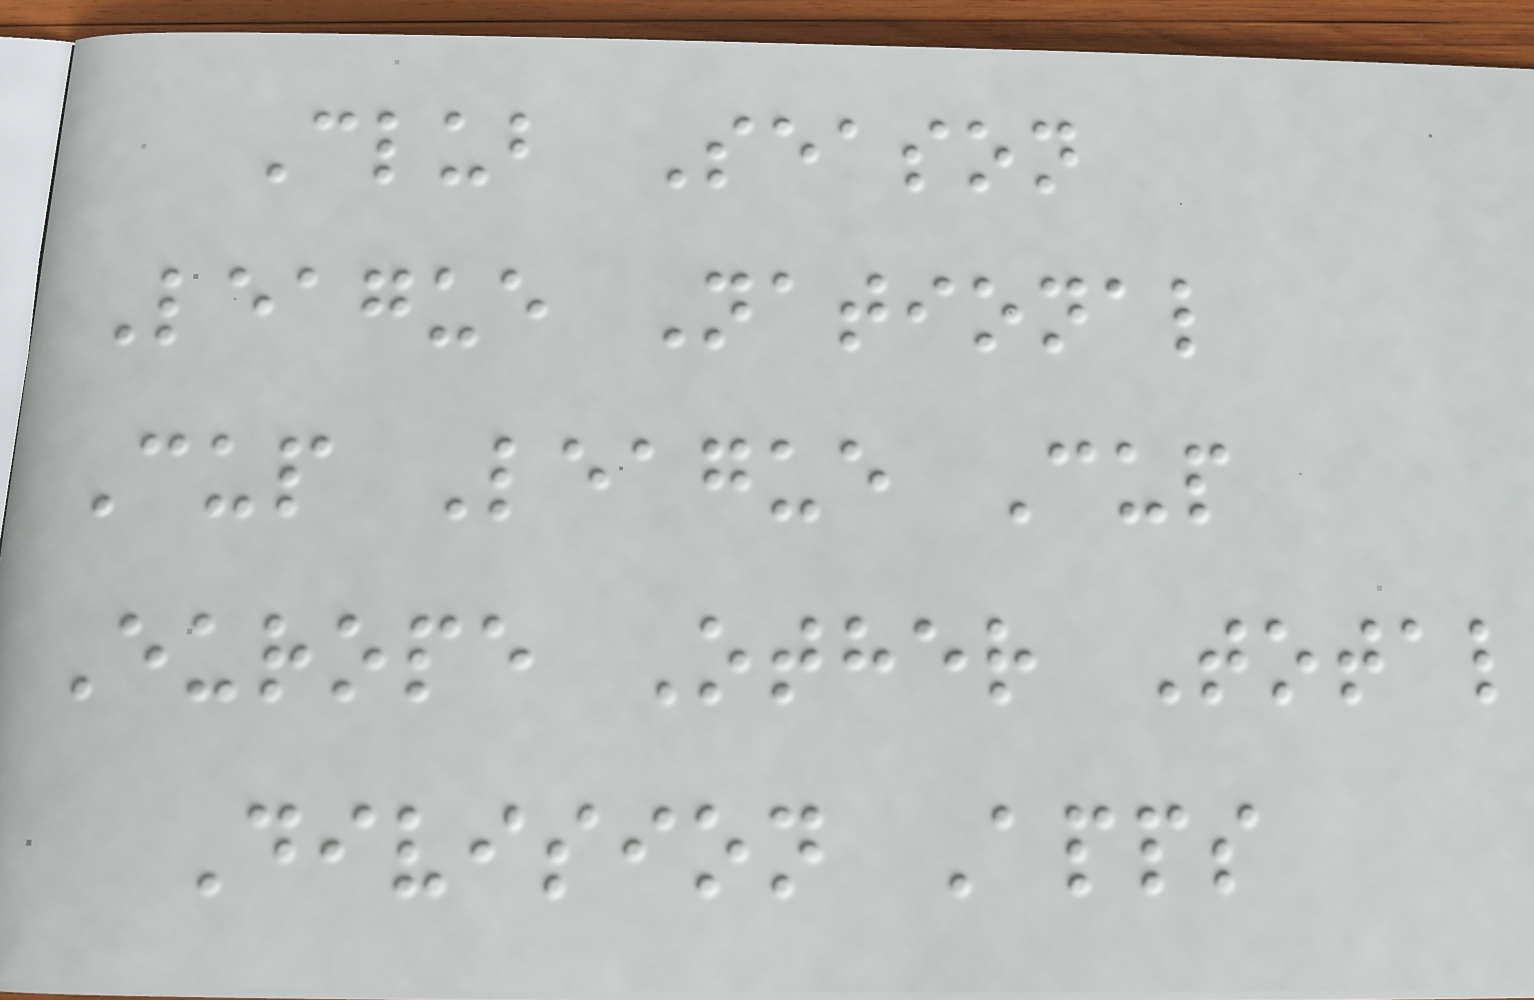Club Season
League National
Cup League Cup
Europe Other Total
Division Apps
